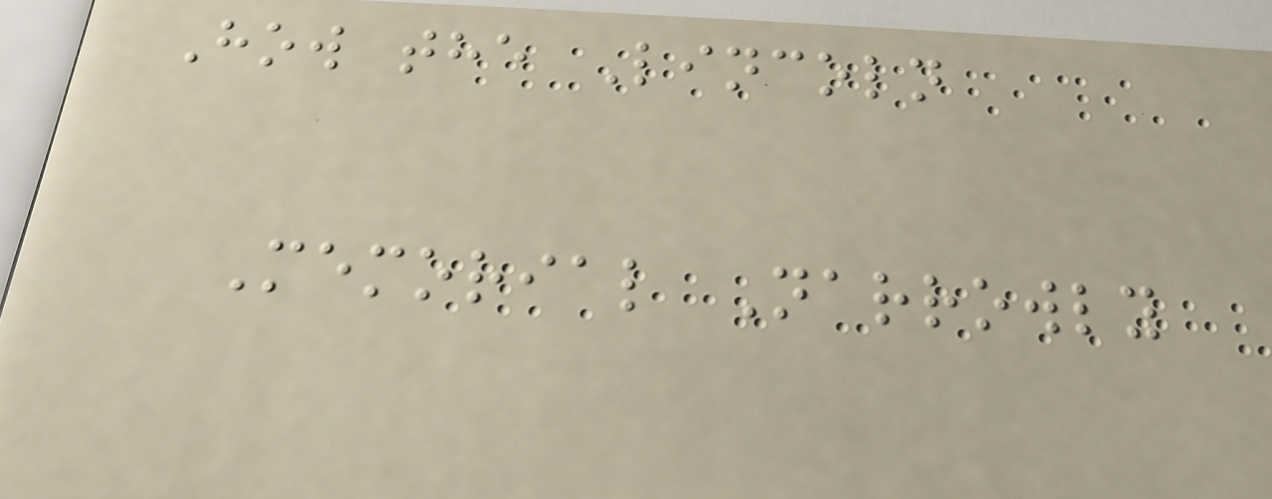How the Lincoln
Memorial Narrowly
